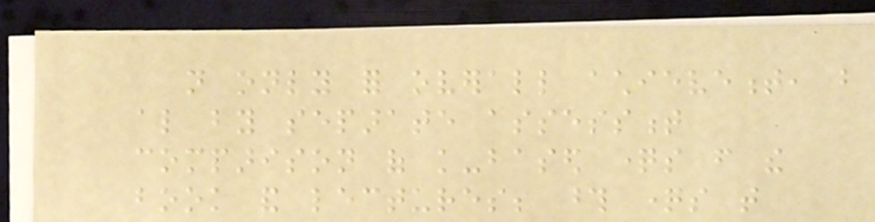not only for overall achievement, but
also by separate assessment
comparison of knowledge-based questions from the
book and lectures; those questions that
